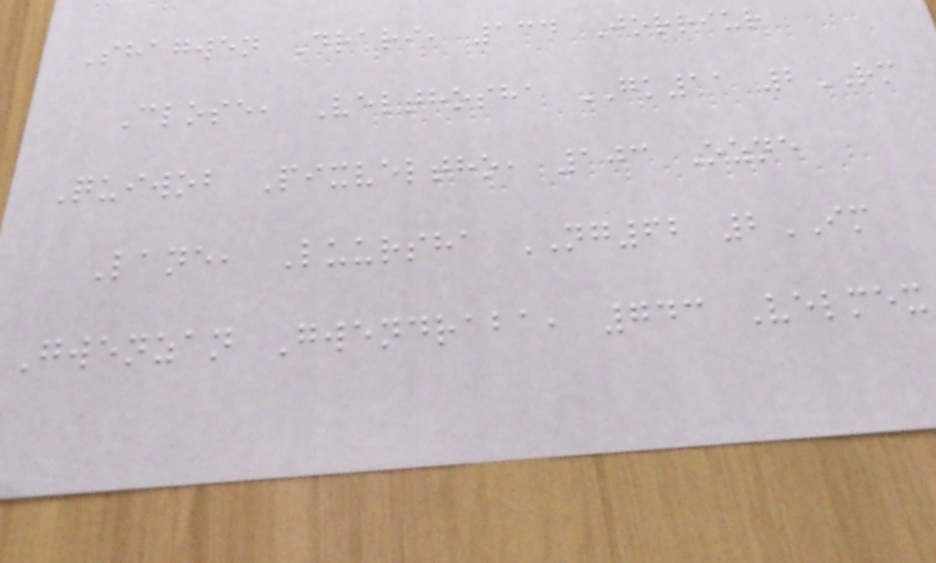Shagwen Drari, 134 Jorriur
Close, Velthosha GK11 2RM
Quiwob Pixveltho, 103 Ozne
Lane, Luursha NG62 2IM
Gwenzan Gwendraba, 743 Velmex
